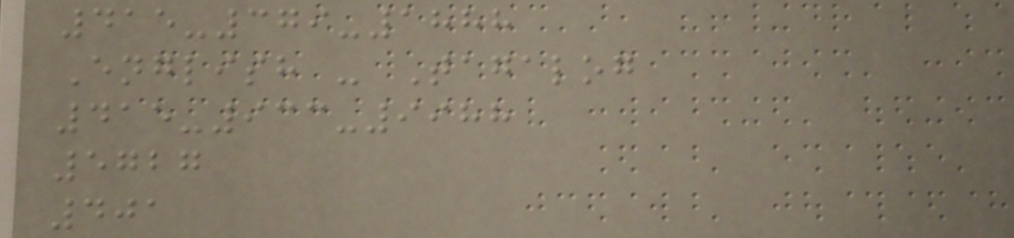415-379-1888
English - Tagalog
415-933-9988
5727
401
